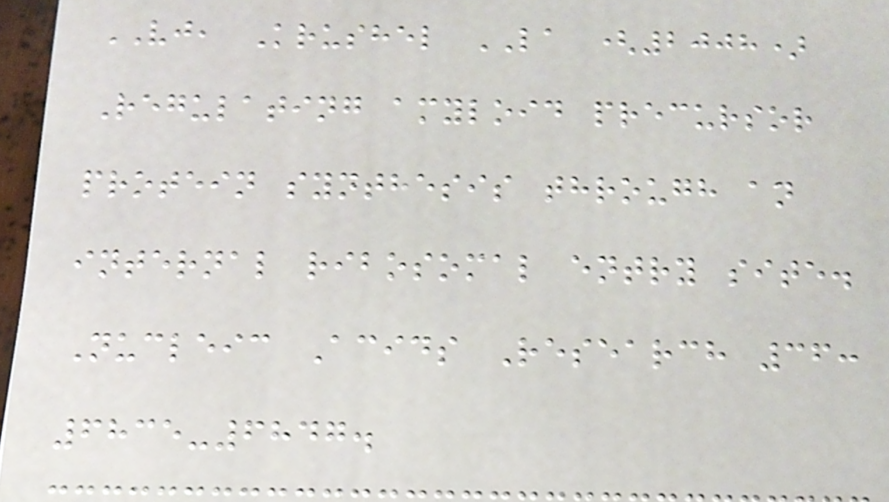VJ, Krushel LA (2008)
Regulating amyloid precursor
protein synthesis through an
internal ribosomal entry site.
Nucleic Acids Research 36:
6835-6847.
